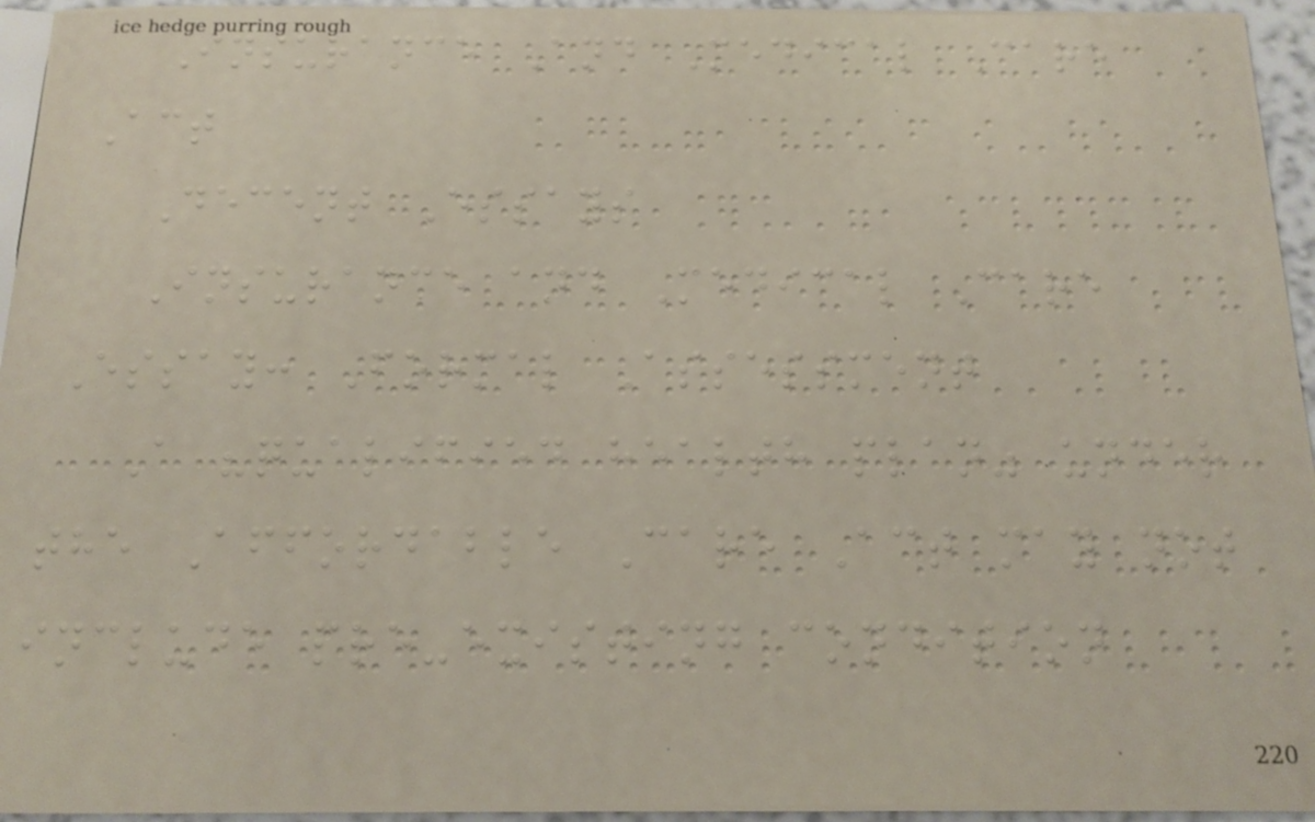Insurance And Medical Care
Act
Decent Essays
Insurance and Medical Care
Essay: Formal Assessment
A "qualified health plan" under
the Affordable Care Act may not
include pre-existing condition
